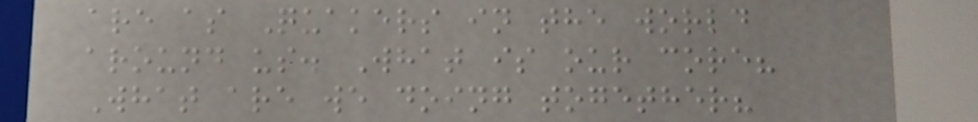are as Quakers in the world
around us. What is our core?
What are we doing together?
